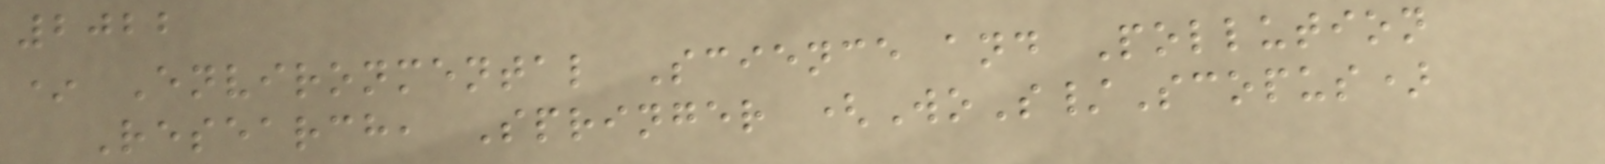2022
* Environmental Science and Pollution
Research, Springer (WoS/Scopus)
